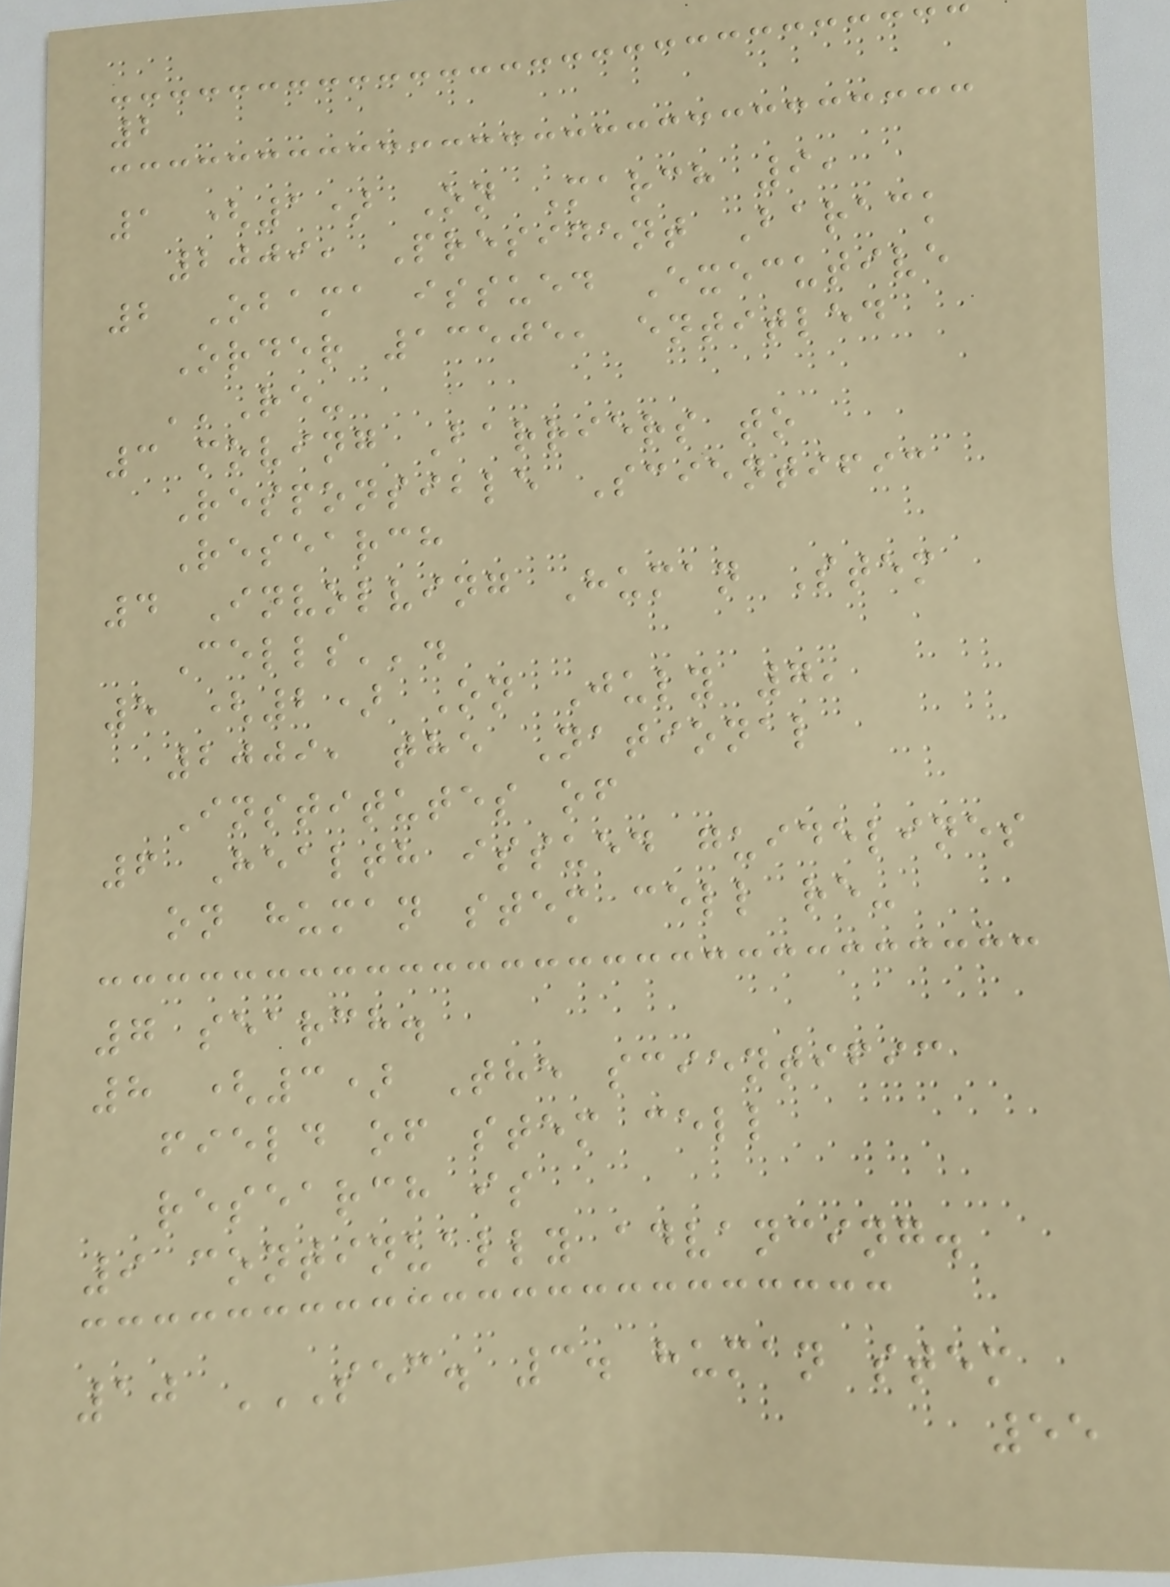2
1 (1) On March 9,
2009, President Barack
2 Obama issued Executive
Order 13505, entitled
''Re-
3 moving Barriers to
Responsible Scientific
Research
4 Involving Human Stem
Cells''.
5 (2) On July 7,
2009, the National
Institutes of
6 Health issued guidelines
on human stem cell re-
7 search.
8 (3) The scientific
field of stem cell
research is
9 continually advancing.
10 SEC. 3. HUMAN STEM
55
